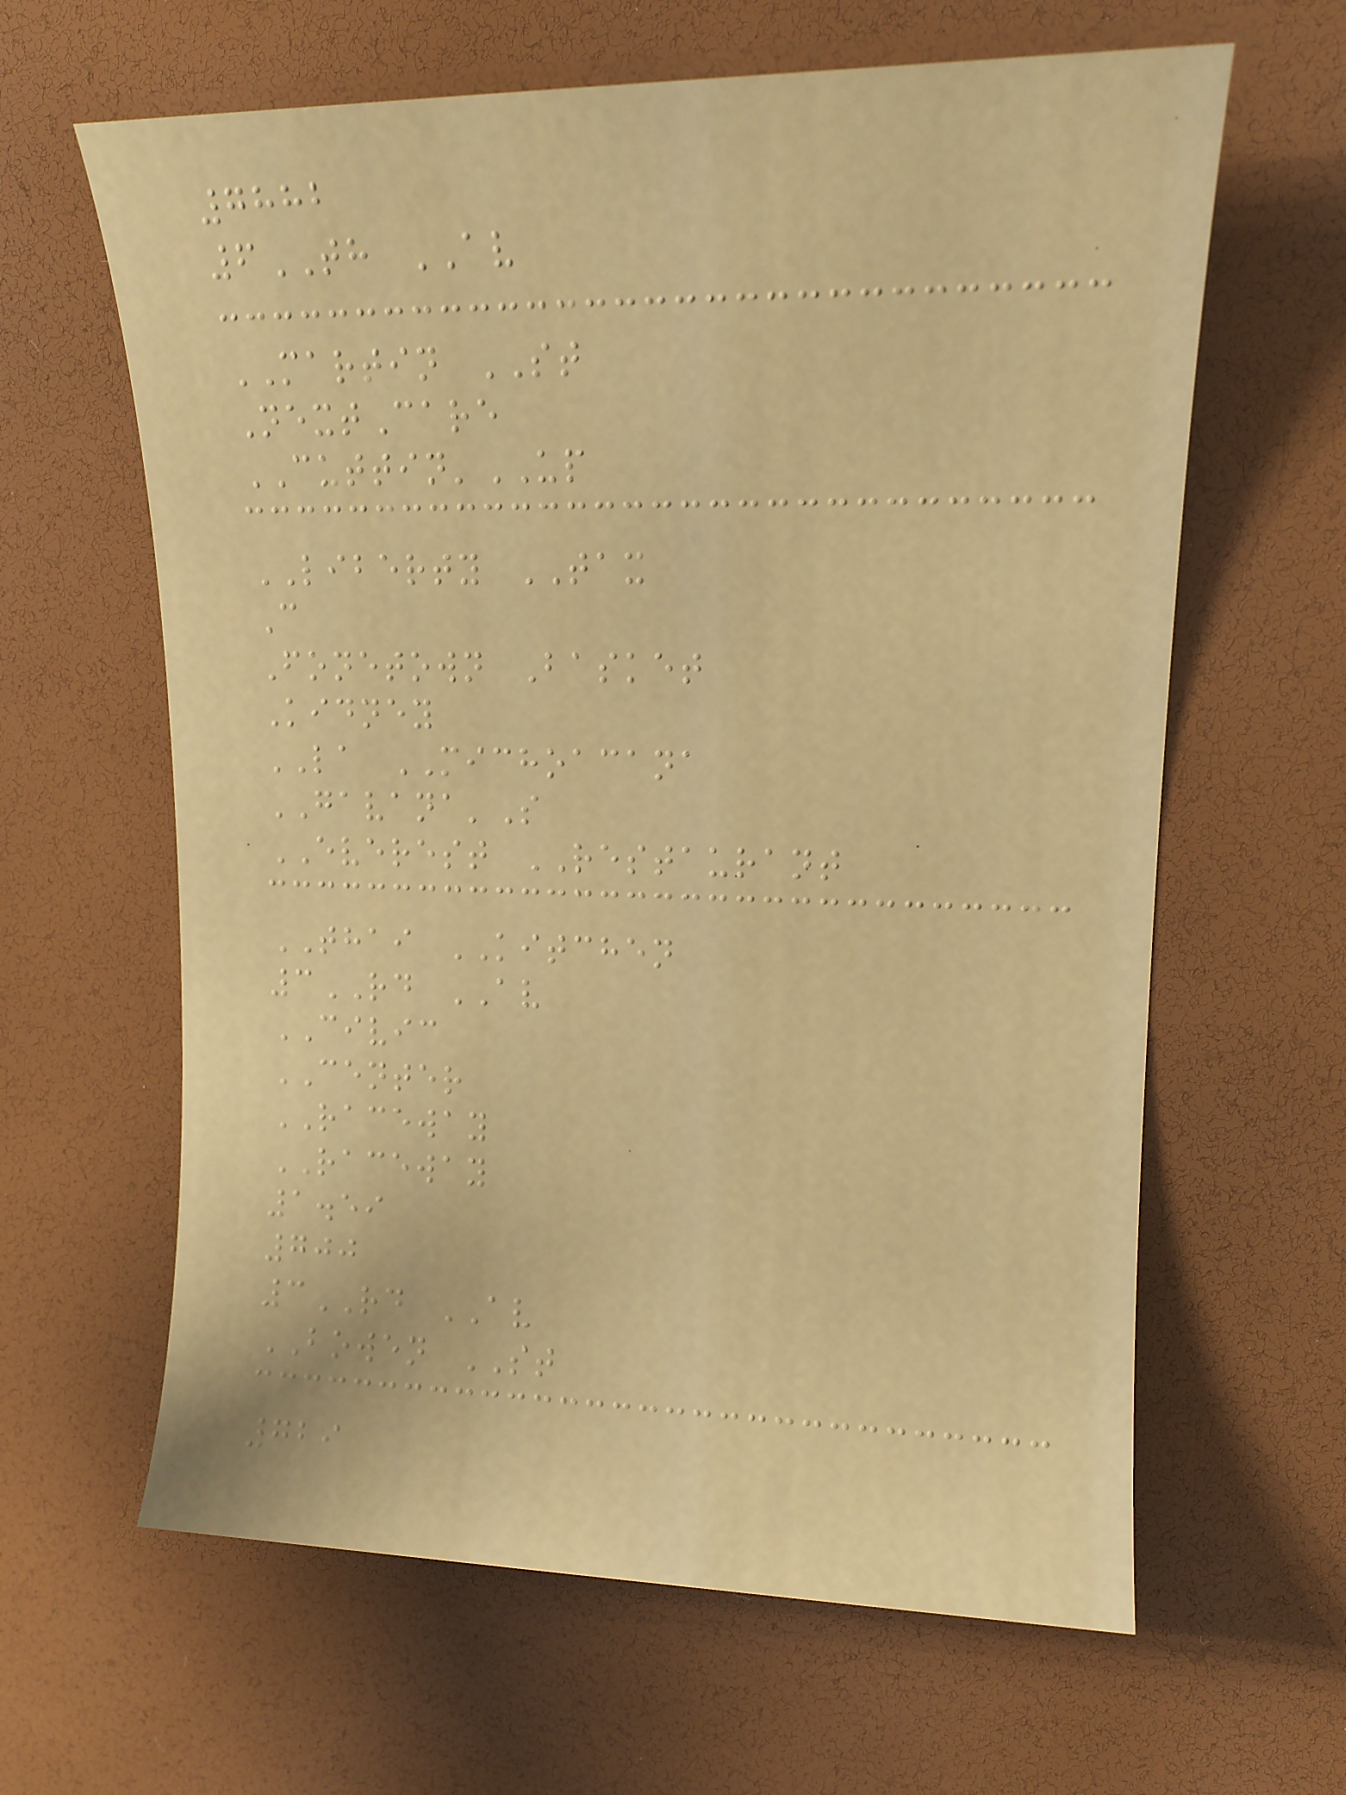7882
6TH AV
MARTIN ST
NextCare
CUTTIN'UP
LIBERTY TAX
C
Fonetown Basket
Kidney
LA MICHOACANA
GAVANA'S
EVEREST RESTAURANT
THAI KITCHEN
3RD AV
CIVIC
CENTER
RACEWAY
RACEWAY
1.59
700
3RD AV
BOWEN ST
729
